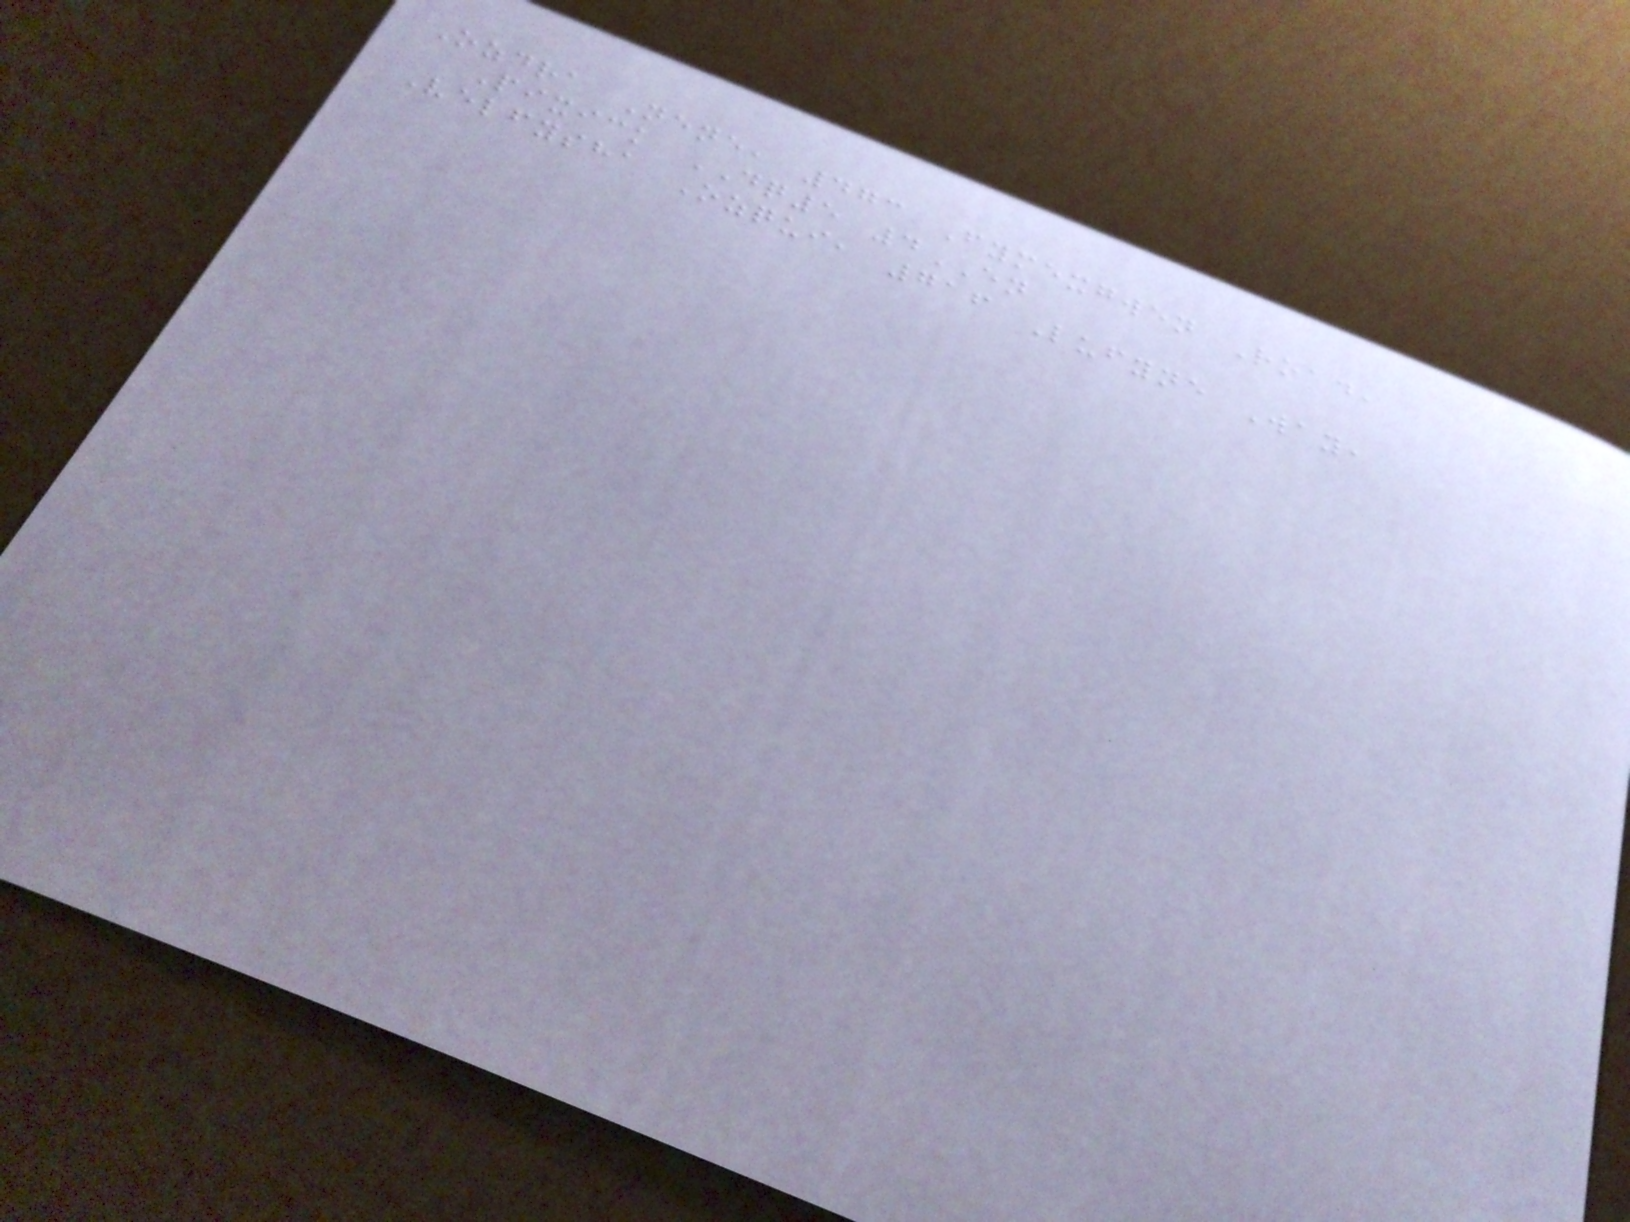Ozdra Nene, 473 Fymexgwen Road,
Pixick DQ5 4EN
Velfysha Ozqui, 716 Lufyne Way,
